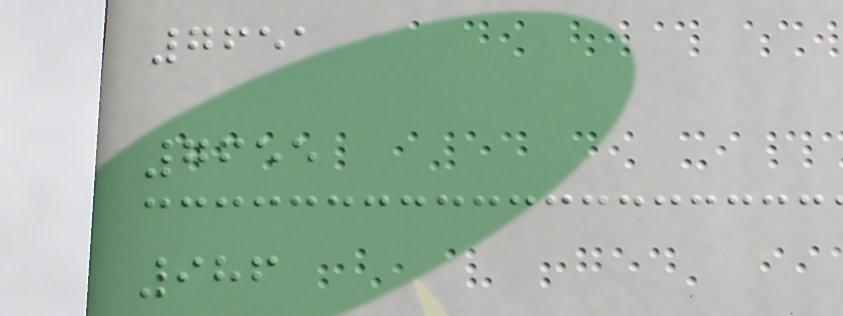7651
7655
986
